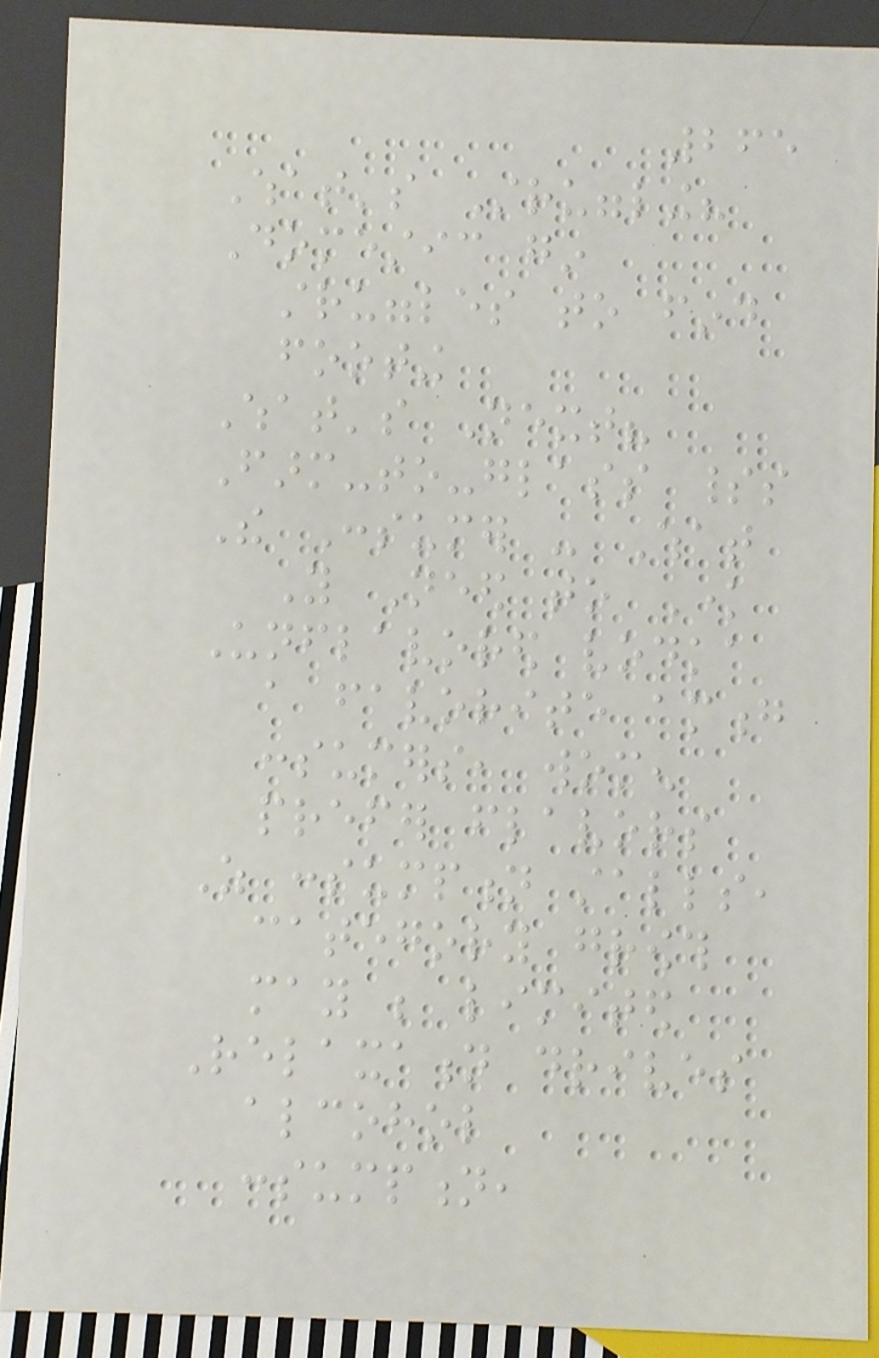265
What's Struggling?
Domestic gin
struggles to find
footing
What's Next?
Farm-to-glass spirits
The Consumer - What
You Need to Know
Unflavored vodka
a favorite among
consumers, women
prefer flavors
As consumption stalls,
category growth
may be limited
Relaxation drives
alcohol
consumption,
